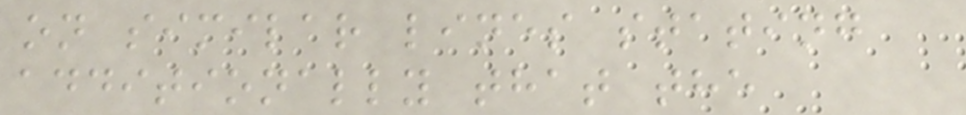on similar lines stating
additionally that the
